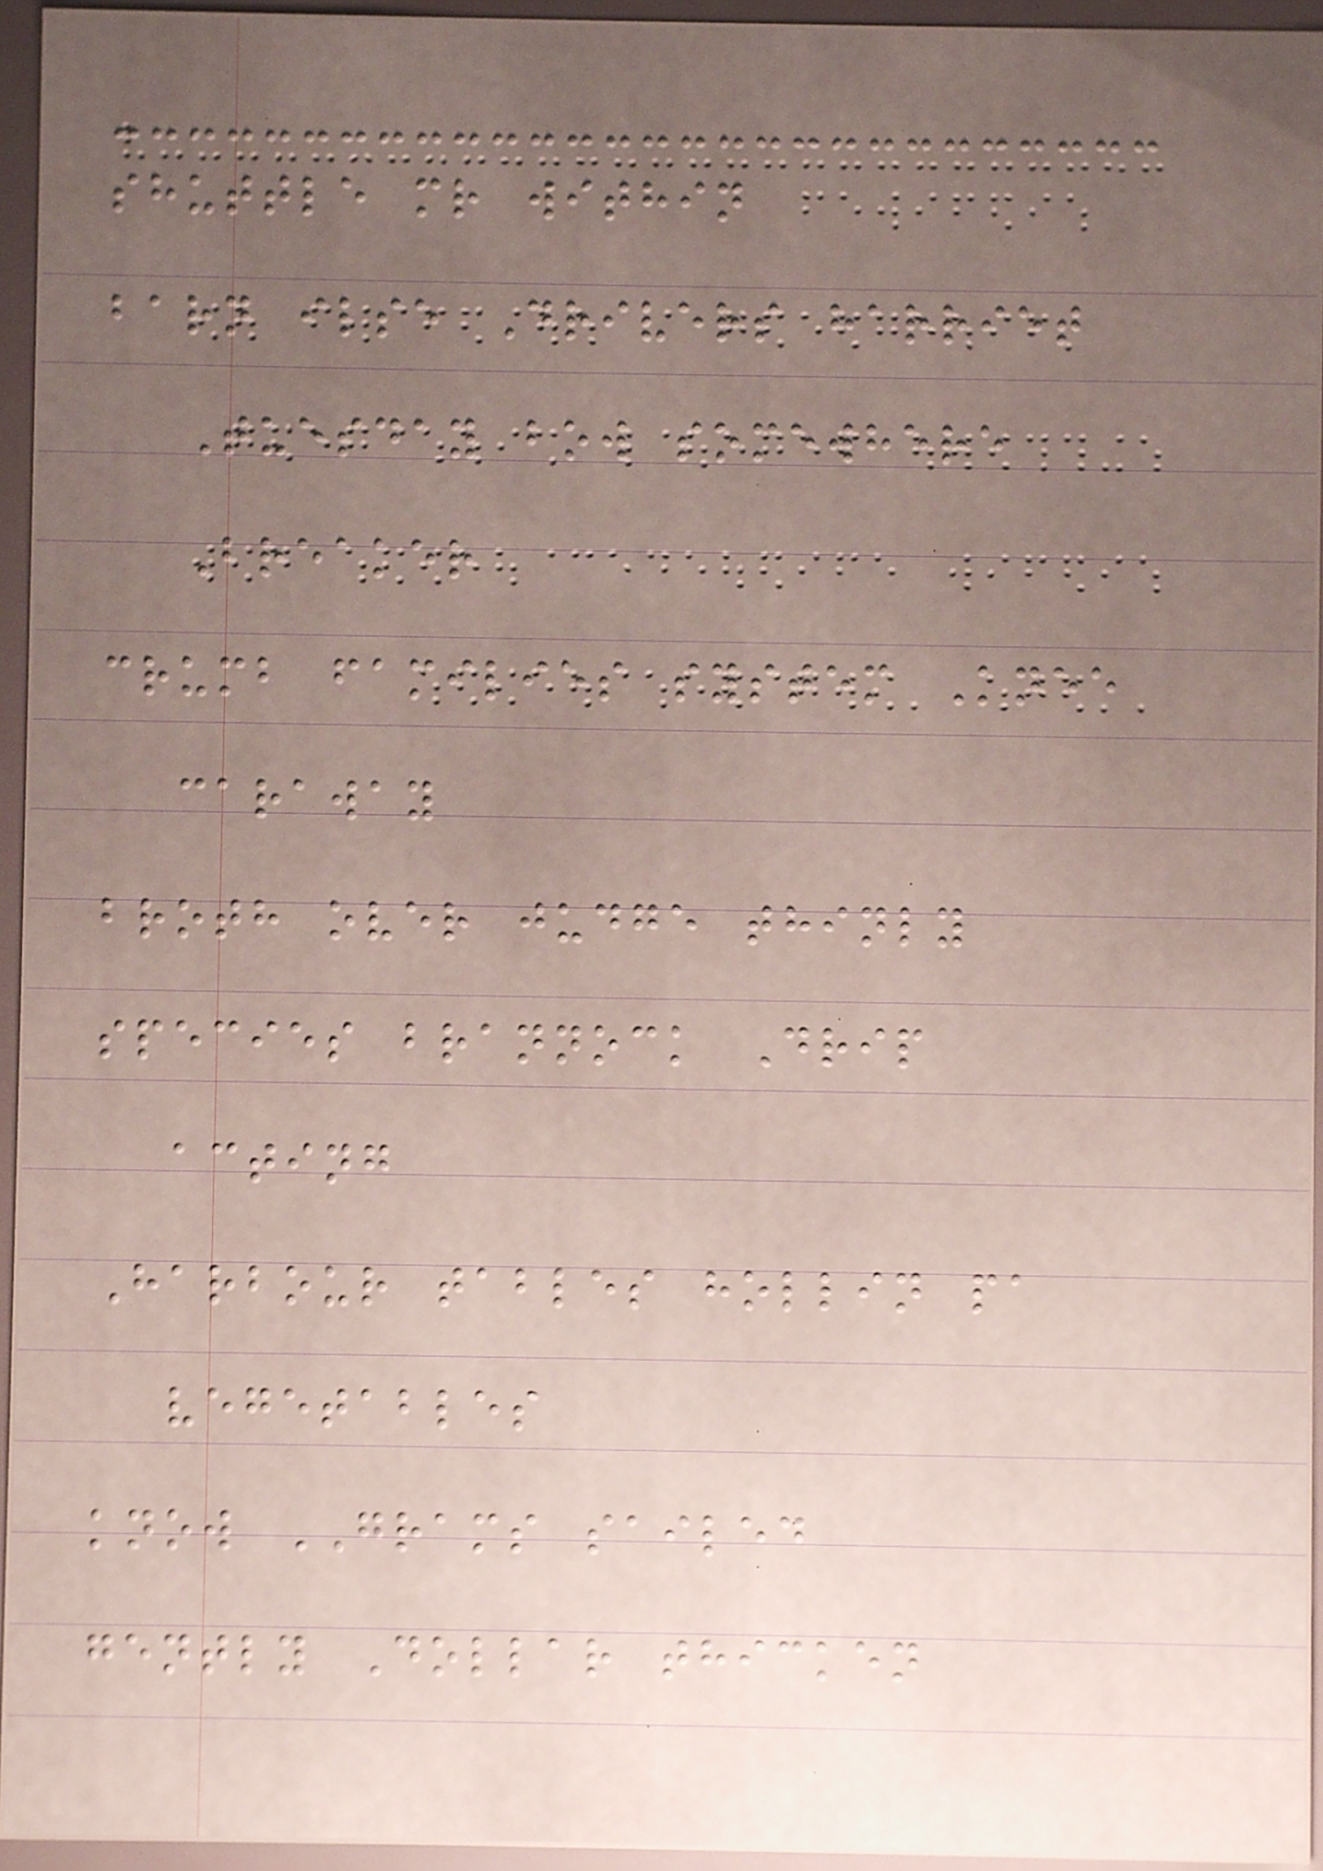shuttle mr within
barn ilse Drivers harriet
Tuesday bow somewhere
Breaker
crumb families system Knee
caraway
broth over judge thinly
species brannock Drip
acting
Harbour tables hollin pa
vegetables
know GRAMS sailed
gently Dollar thicken
